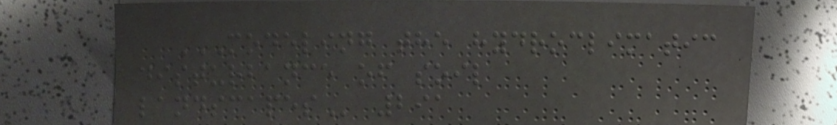MODELING THE HYDROCLIMATIC
DISTURBANCE OF SOIL
LANDSCAPES 291
